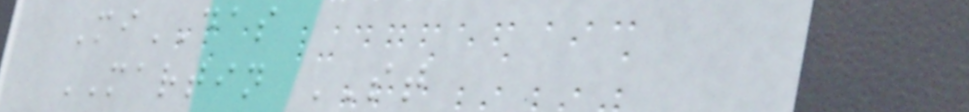MiDAS
MARTIN ST
